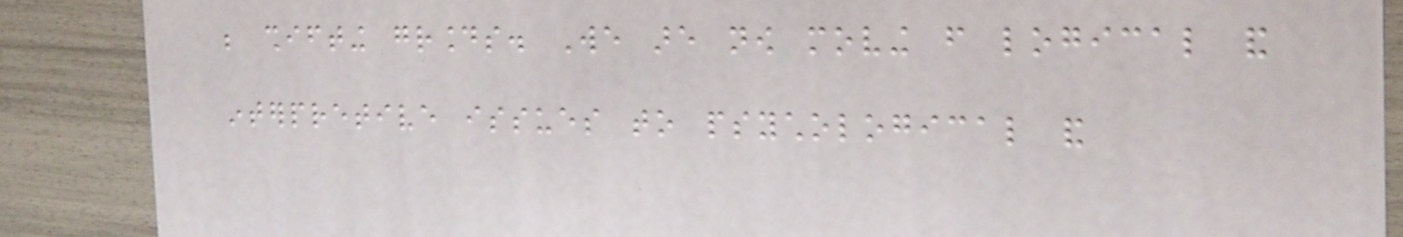be shifting grounds. We are now moving from logical and
interpretive issues to psychological and
